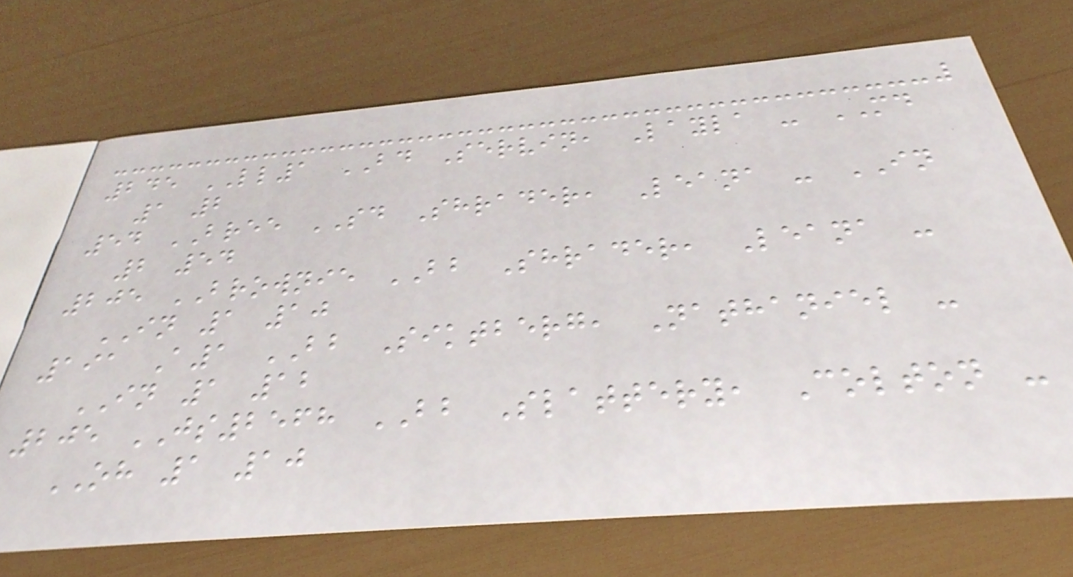245 LL1 BD Servin, Layla - MD
1 2
54 BREE SD Shrader, Leana - IN
2 54
205 BROWNIE BB Shrader, Leana -
IN 1 10
191 A1 BB Siktberg, Nathaniel -
IN 1 12
205 JS2568 BB Slattery, Colton -
OH 1 10
